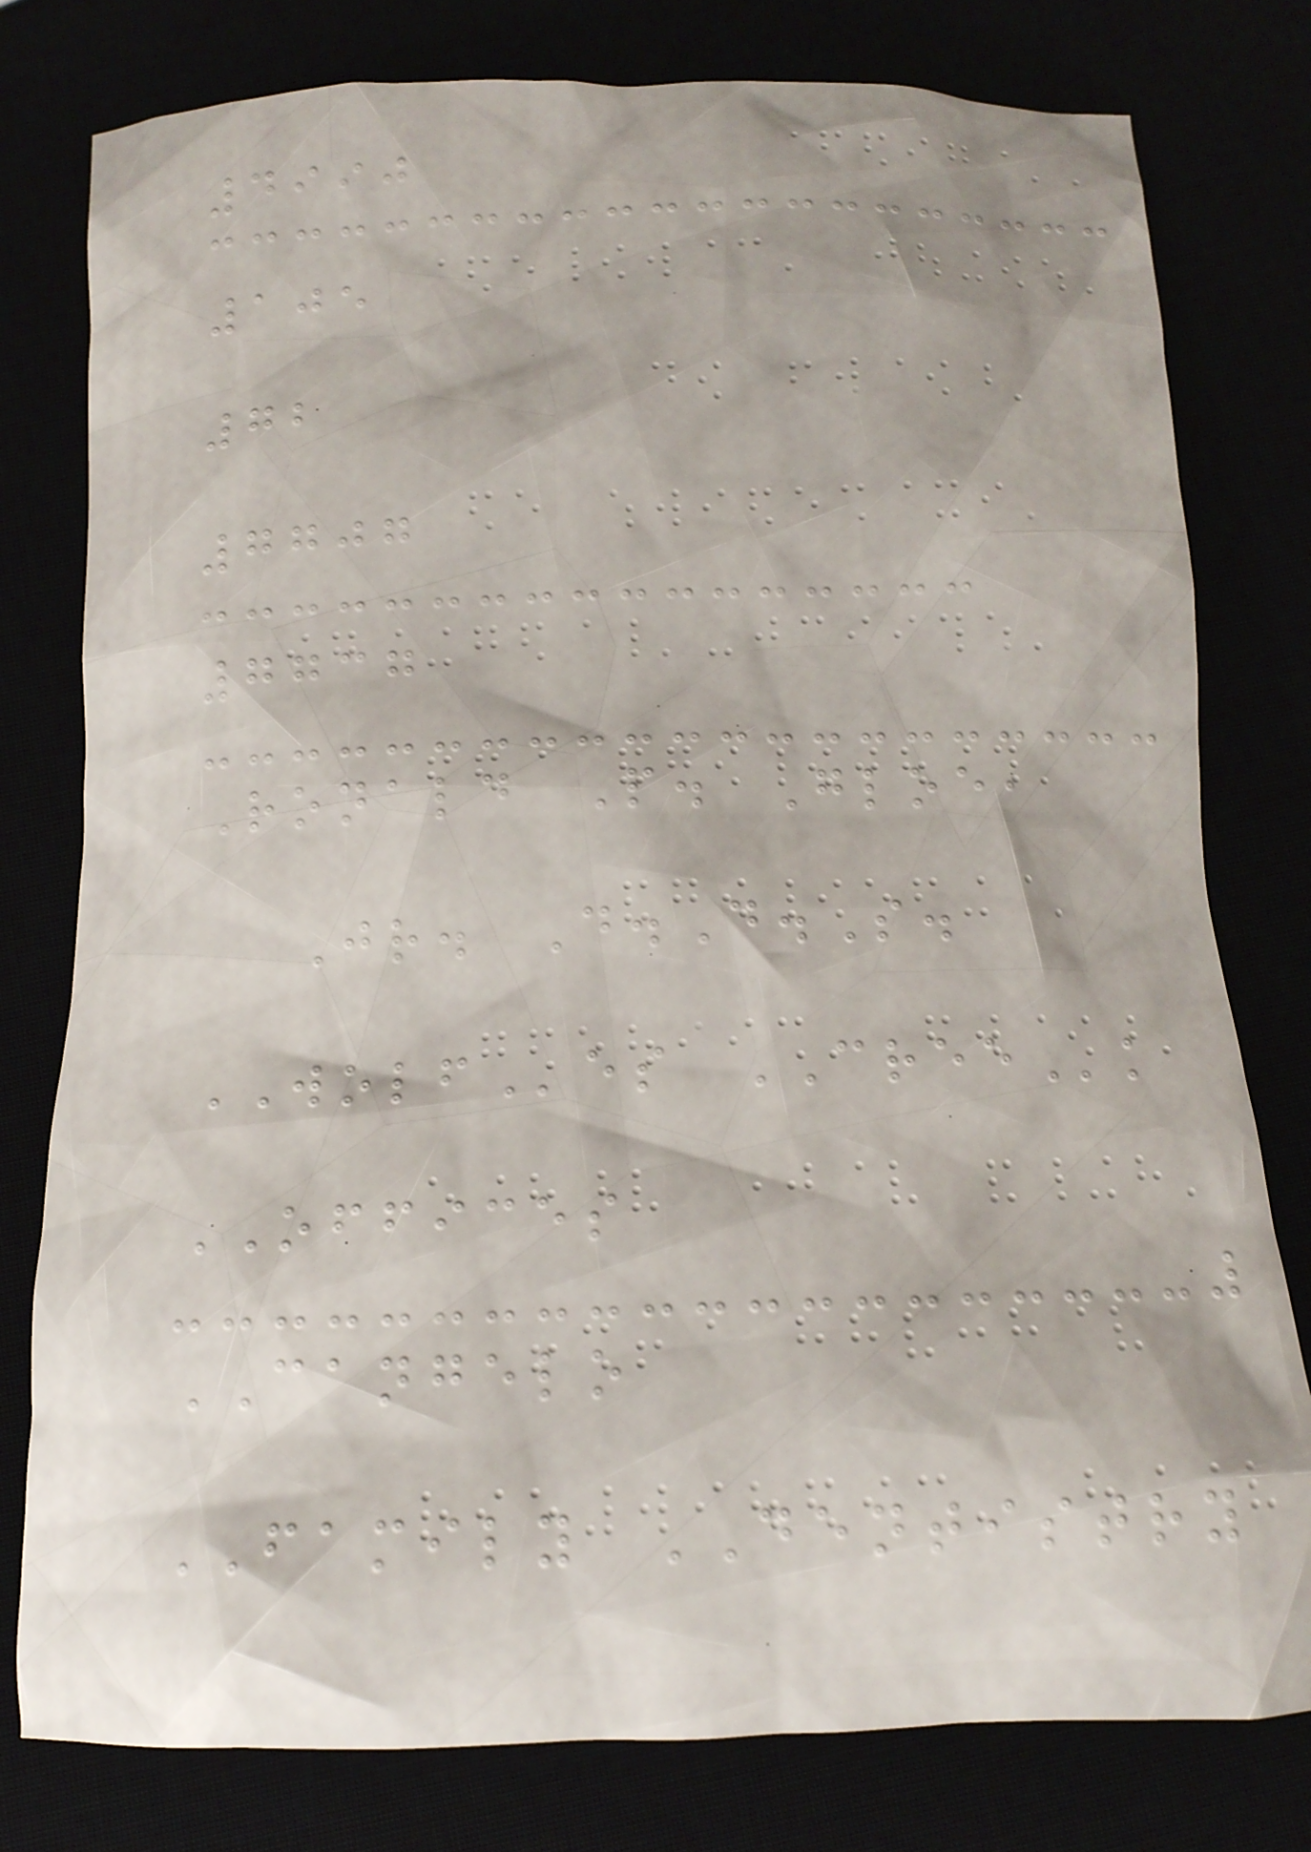4990
105
72
7707
7737
Ronald P. Gloe,
Jr. D.D.S.
WOLFes CREEk
OFFICES
CANGELO
FAMILY DENTISTRY
